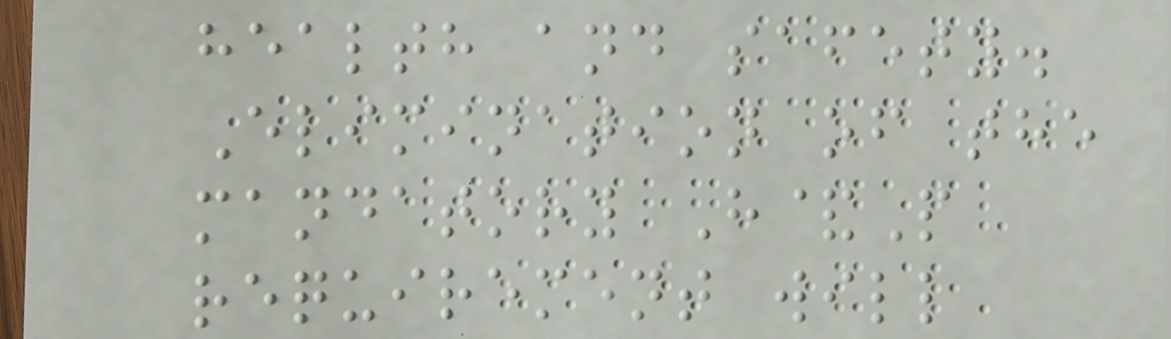health and safety.
Elimination of the
mandatory H&P
requirement will
